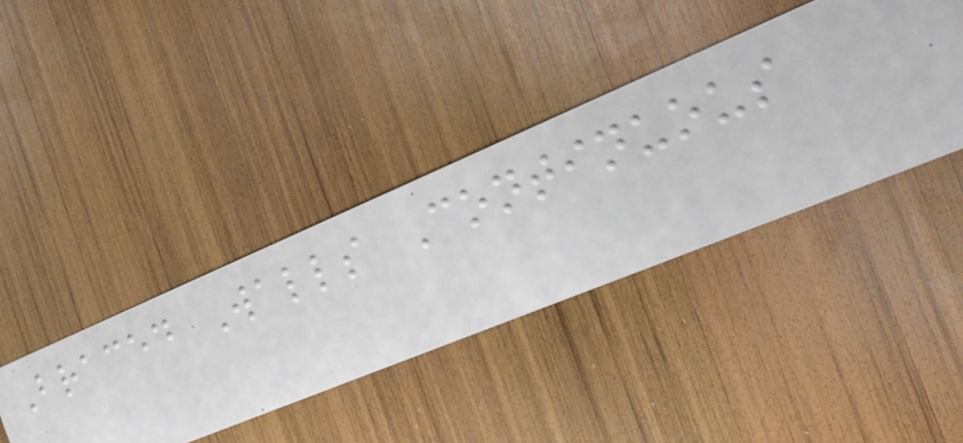Braced Walls Continuous
